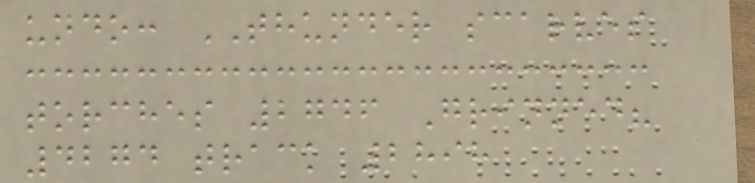undo: THUNDER scarves
torches 2746 Grinned?
4274 track 2898
